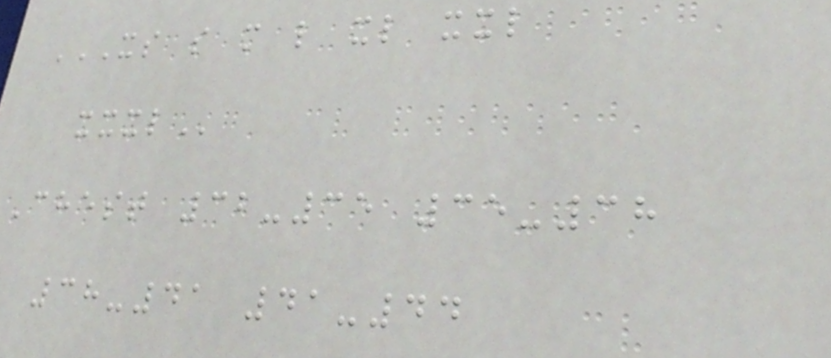XS S M L XL XXL
XXXL
Chest 32-35 35-38
38-41 41-44
